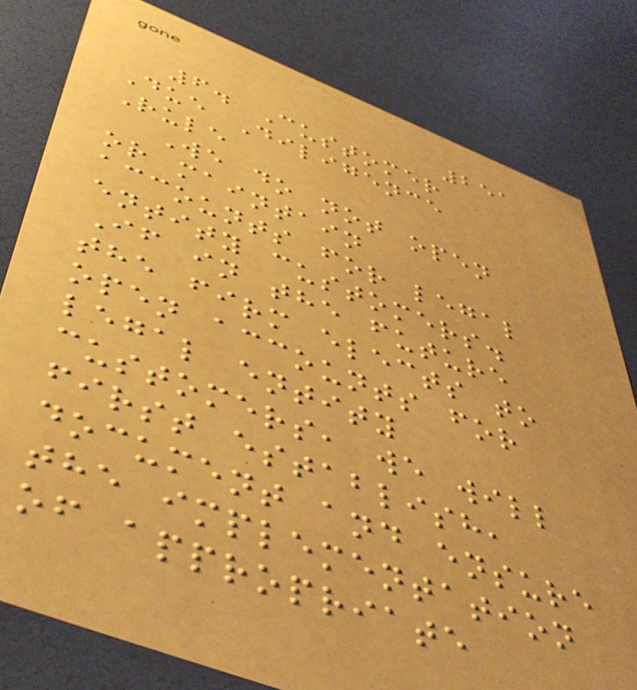251
6. Customer
Due Diligence
Rule
We do not open
or maintain
accounts for legal
entity customers.
If in the future
the firm elects to
open accounts for
legal entity
customers, we will
first establish,
document and ensure
the implementation
of appropriate
